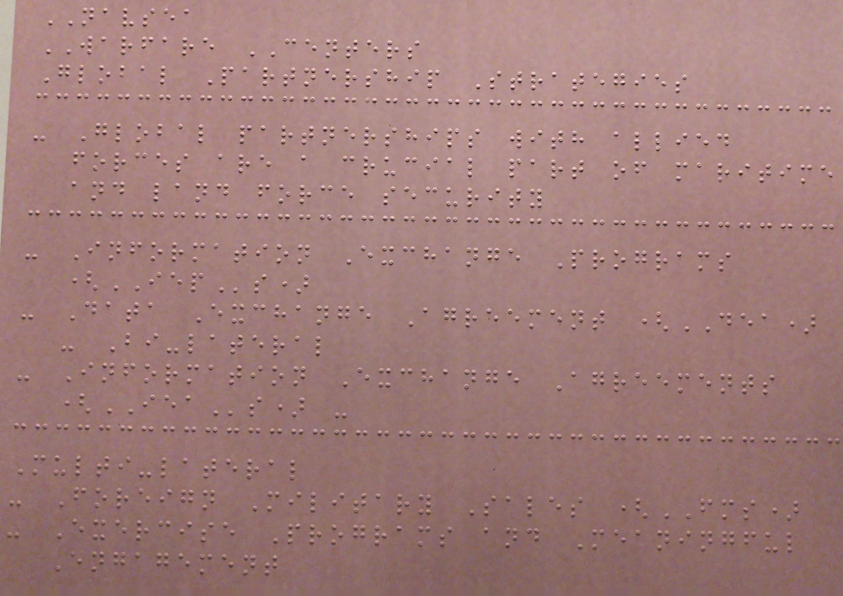NAVSEA
WARFARE CENTERS
Global Partnership Strategies
- Global partnerships with allied
forces are a crucial part of maritime
and land force security
- Information Exchange Programs
(IEPs)
- Data Exchange Agreement (DEA)
- Bi-lateral
- Information Exchange Agreements
(IEAs) -
Multi-lateral
- Foreign Military Sales (FMS)
- Exercise Programs and Meaningful
Engagement
